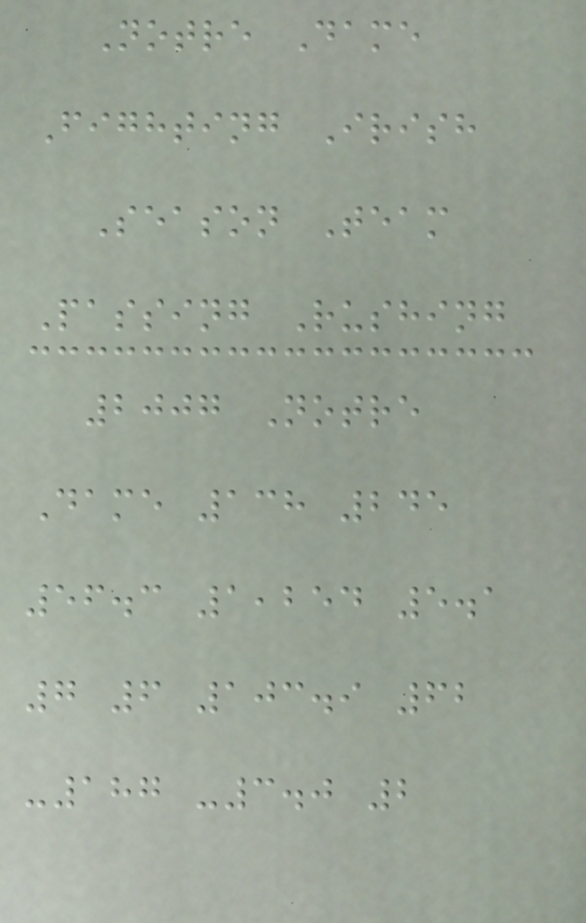Notre Dame
Fighting Irish
Season Team
Passing Rushing
2007 Notre
Dame 138 245
56.3 1,254 5.1
7 6 103.9 62
-187 -3.0 2
